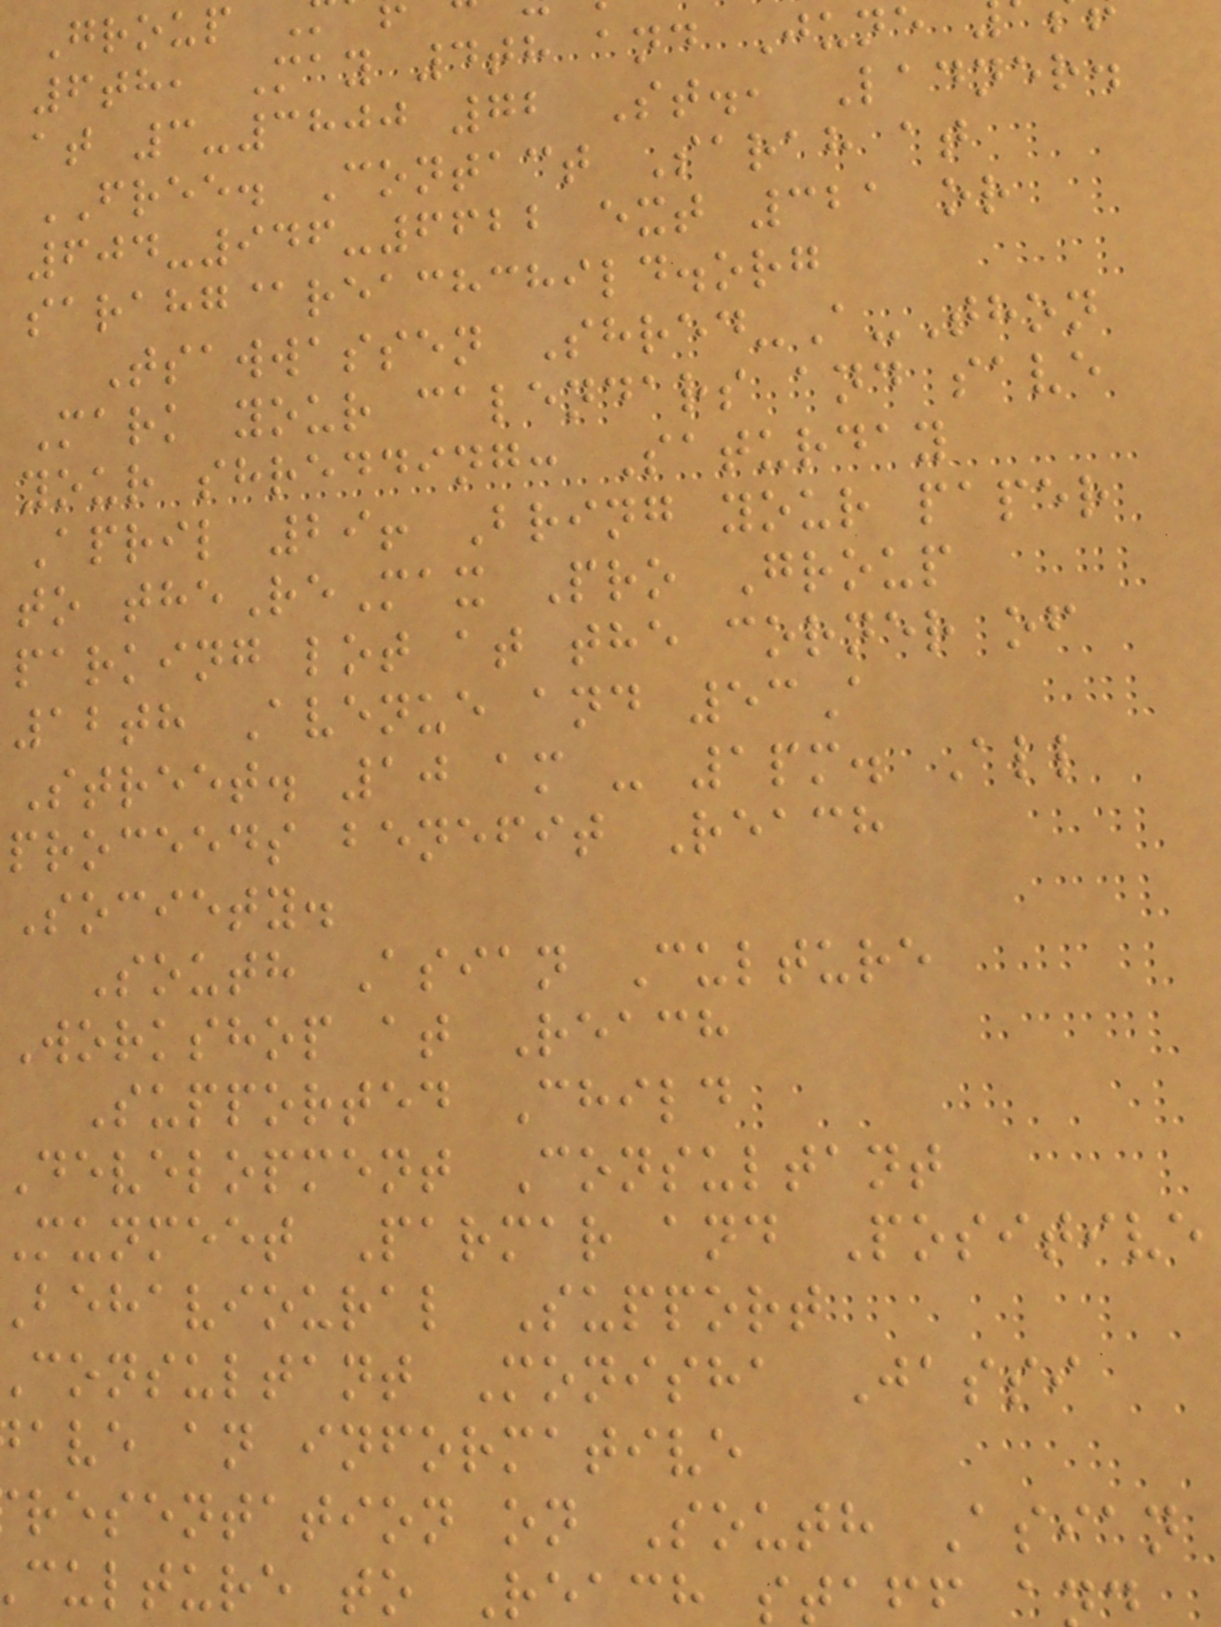6th, May 4th and June
at 3-3800 72 St., Ladner.
FREE. Contact Sarah at
604-946-6622 ext 321 or
sarahg@reachchild.org
Tsawwassen Shred-A-Thon
Mark your calendars and save
your shredding: Saturday
April 29! Bring your paper
to theReMax Pro Group
parking lot at the corner of
12th Avenue and 53A
Street. 10 am - 1pm. All
proceeds benefit Reach
Society.
South Asian Culture
Workshop at Reach
Supported Child
development Consultant
munmeet Parmar and Positive
behavioural Support
consultant Monisha Jassi
ave an informative
resentation on South Asian
culture to Reach st
